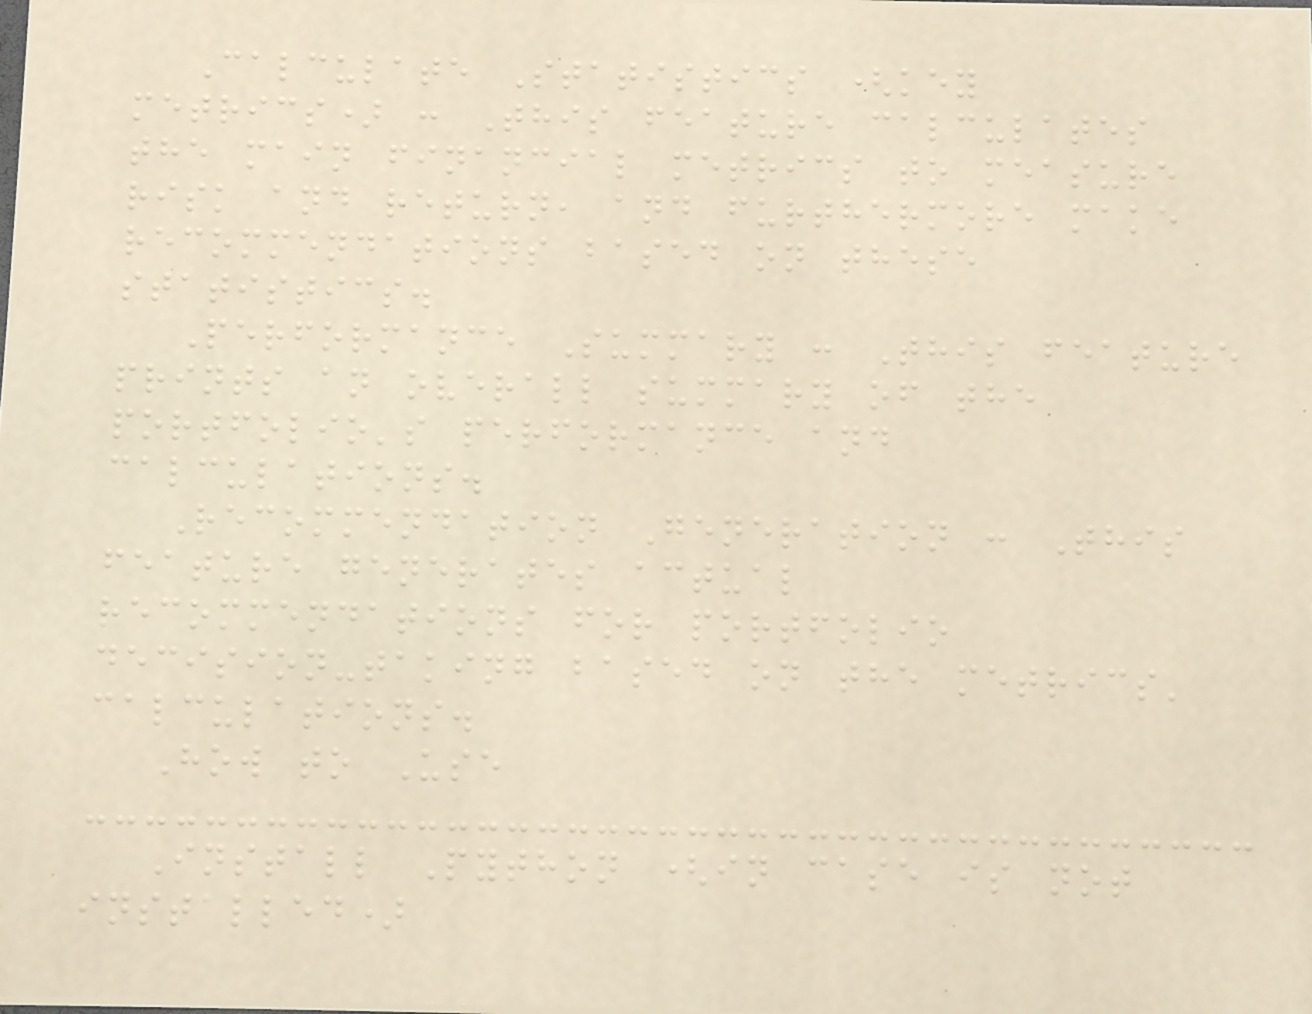Calculate Statistics (key
metrics) : This feature calculates
the main financial metrics to measure
risk and return, and furthermore make
recommendations based on these
statistics.
Performance Summary : This feature
prints an overall summary of the
portfolio's performance and
calculations.
Recommendation Generation : This
feature generates actual
recommendations for portfolio
decision-taking based on the metrics'
calculations.
How to Use
Install Python (in case is not
installed)
